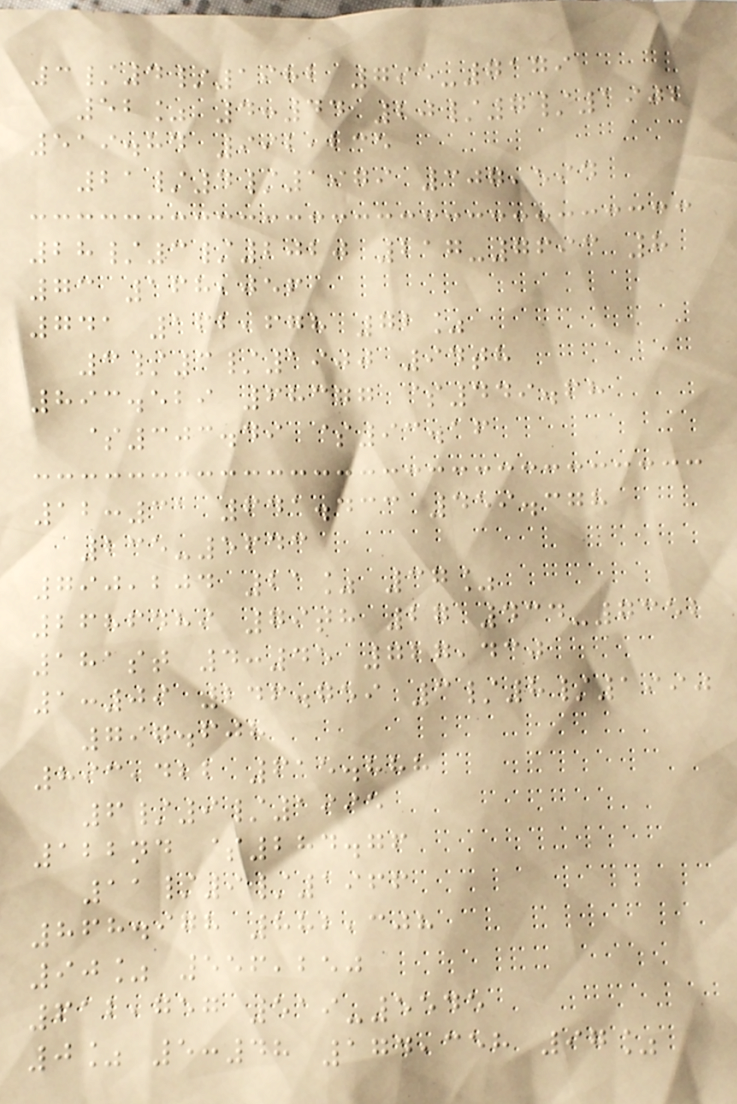3/4/1982 795-7179
52% 4:44 20/7/1902
519.84 992,235
21/4/1979 307,594
28/3/2020 217-7693 8
73 168,056
741 162,678 72%
3/3/1900 94th
893.529 68377 $449.68
$303.49 $93.16
12:31 641.433 459.378
235-5643
790,204 21% 37%
2686489 79th 27 434-7352
181st 4:45 727,430
1:09 246.759 3/8/1990
797.608
893,422 615.888
6/9/1995
122nd $284.76
11/9/1966
868.978 882,308
90% 556,250
612,757 519-5545
0% 5:48 174,358 97%
